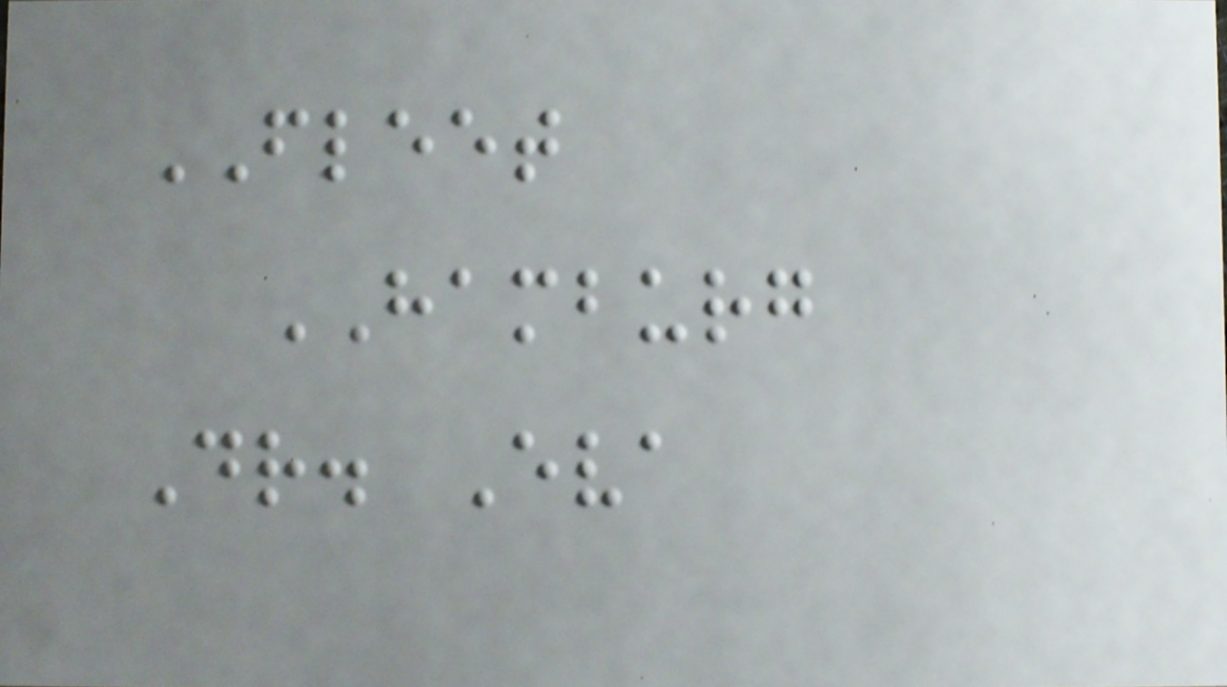FLEET
HAMBURG
Dr. Eva
